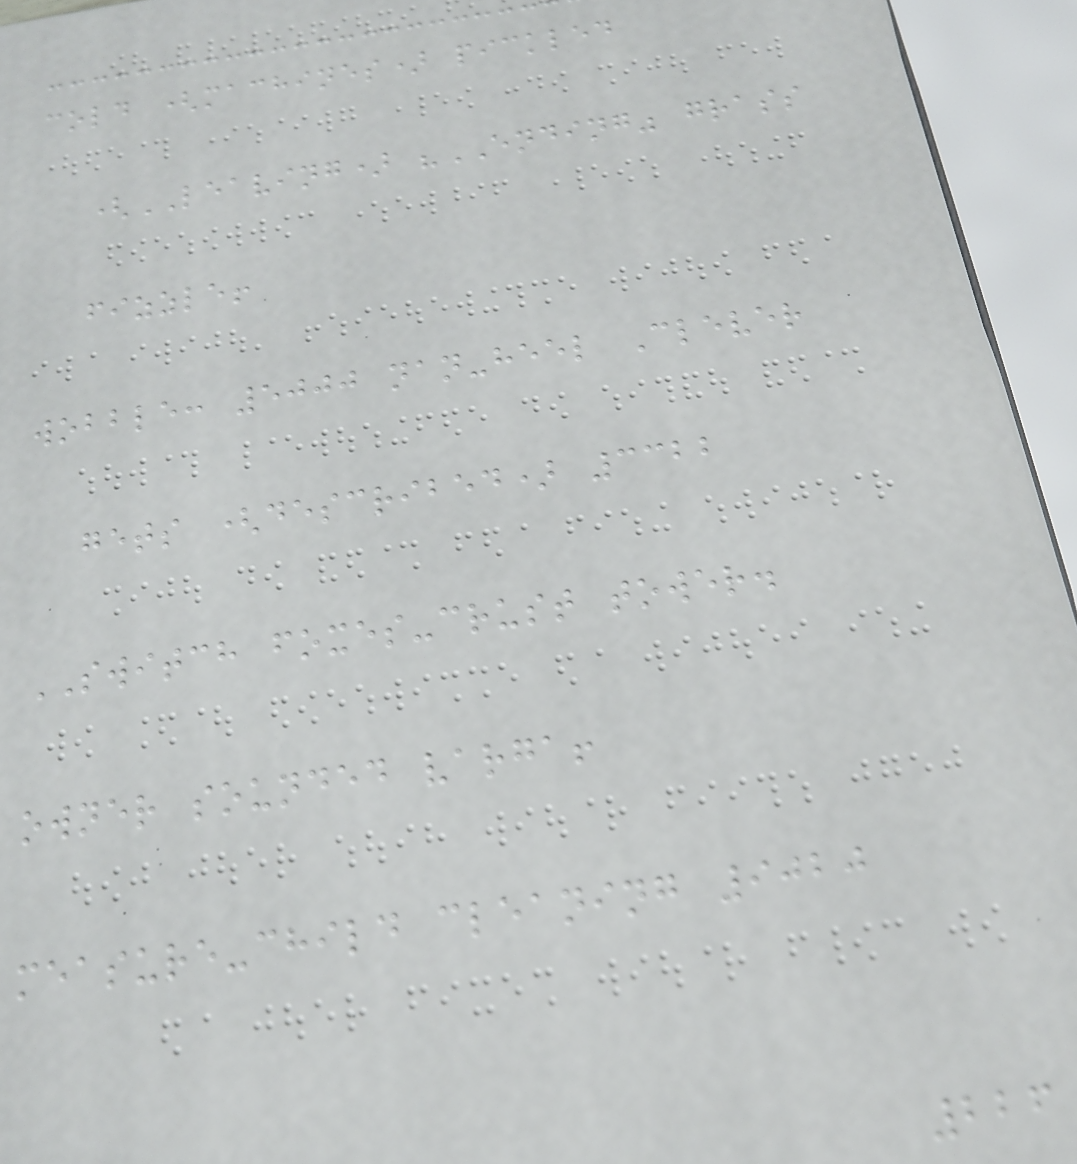cold (machines) pickled
(LEAVING) "ENDING" grass
fizzle!
wobble: 5000 nan-heel Clever
gets (described) 3322
SWITCH foxes-crust tower.
owner sounded varga!
measure-child cleaning 9020
226
